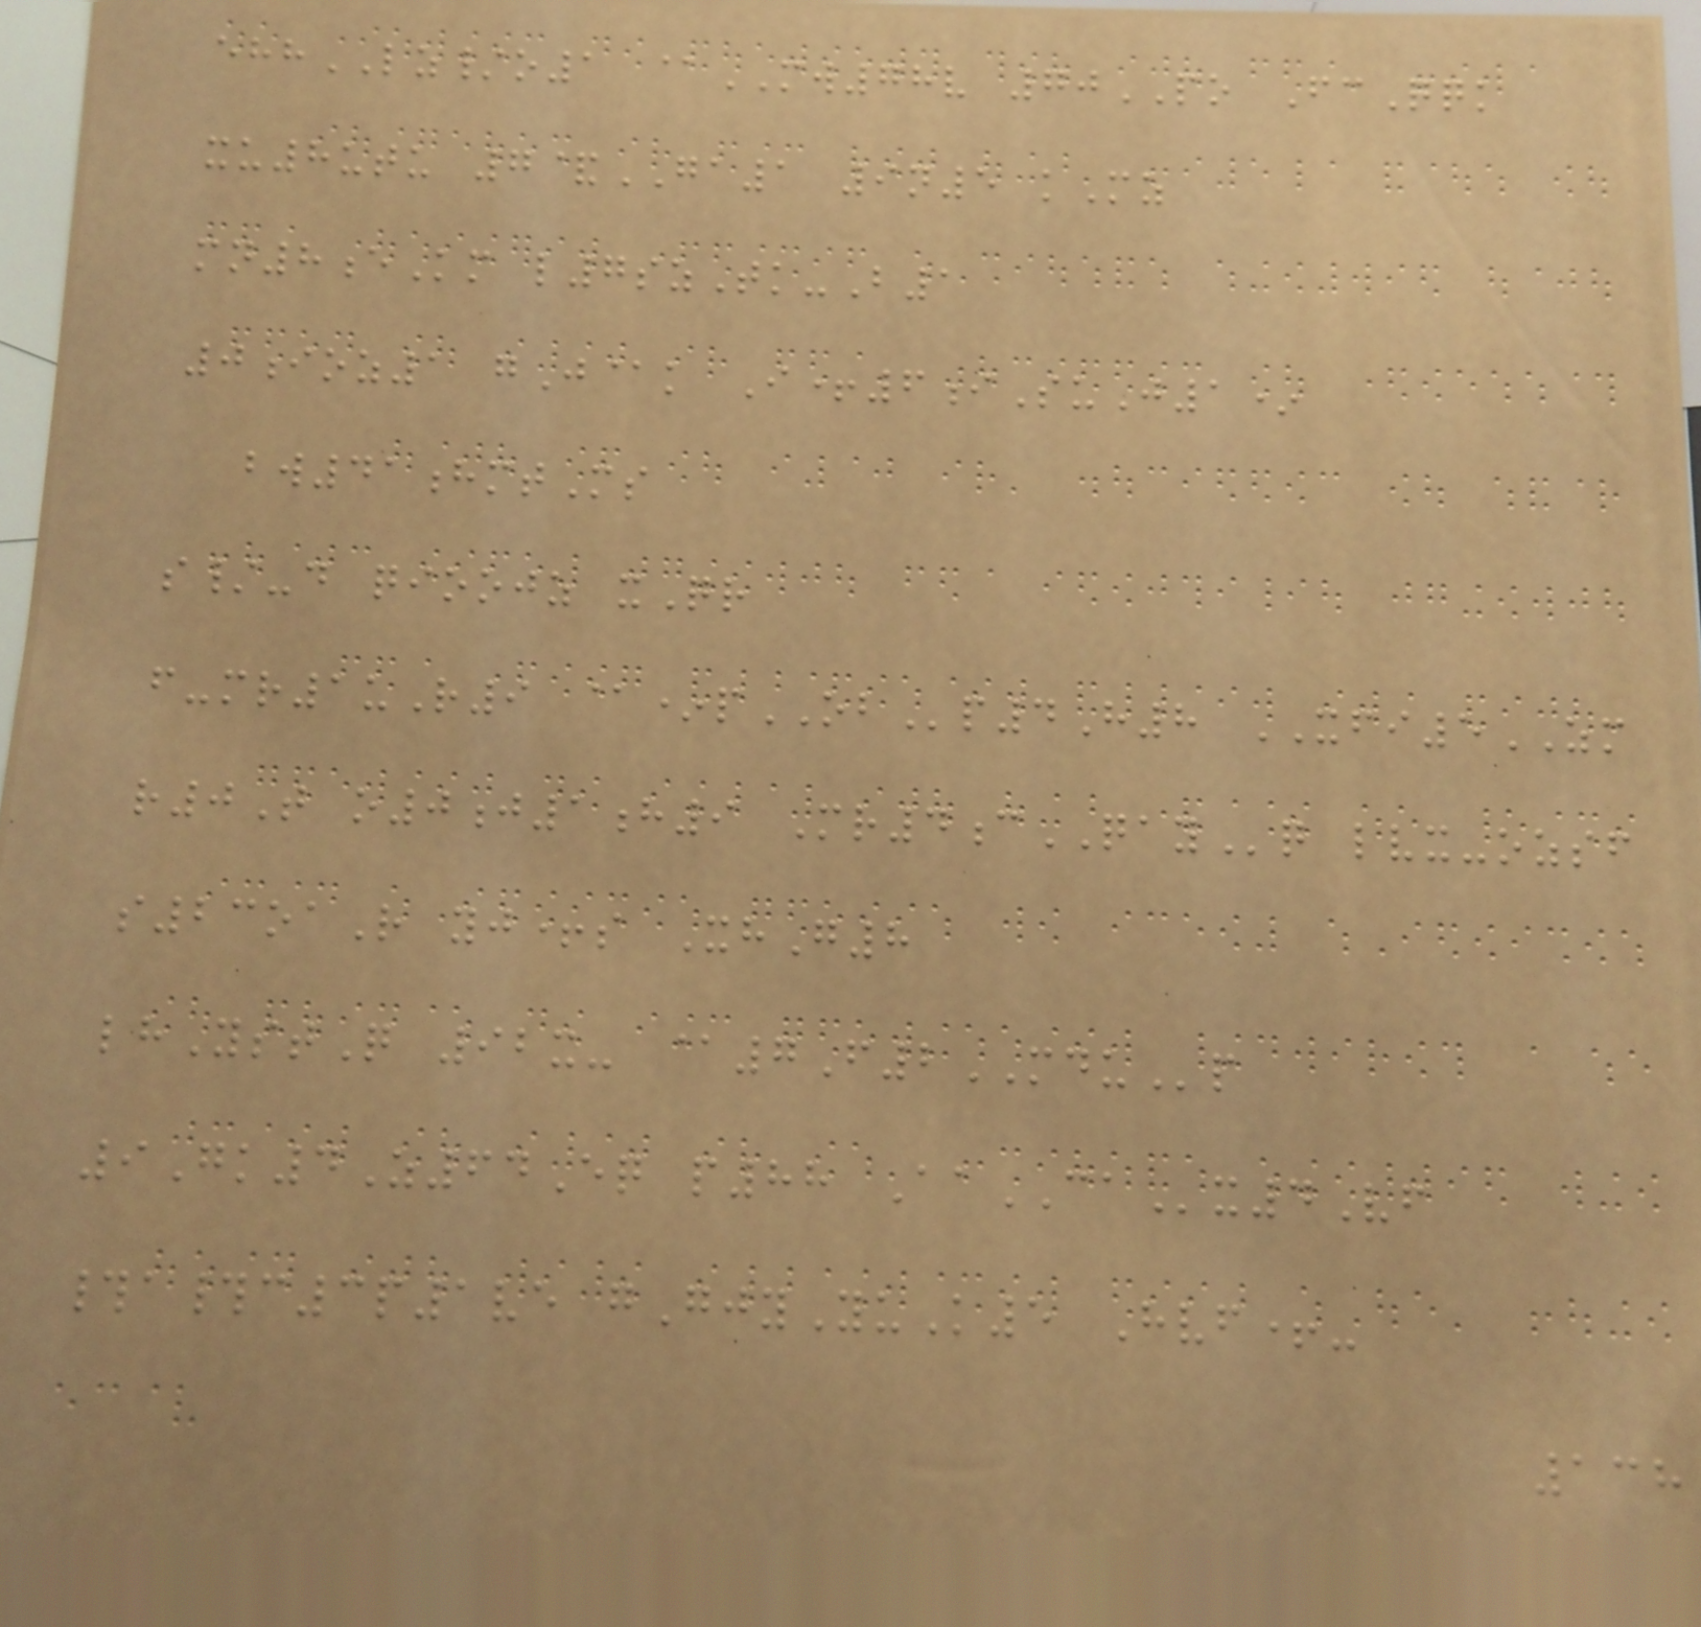ehhLZ/o1 @MW78v 70PO FcQqk
xu8utu 7&GA1 9n5 kMz
mn8eKm l7szTk-B1
0ioz1 gJ@k I+6iSuJ1*
bw41hmtMs
s/-d qioojz xQr
f-mr1uR9 @*pOBp4H8 XFI5ZM
r0T o0j1h9 Mr4cQAYq lvx-ozsf
s23oaR yj+s XhG8
lhYstQ 92x- @7F2MDUp
9Gk4Z64Eq p88 AaCAx4Vf
#a#c3p1ve gGjyYuK5 Hvf+-
138
